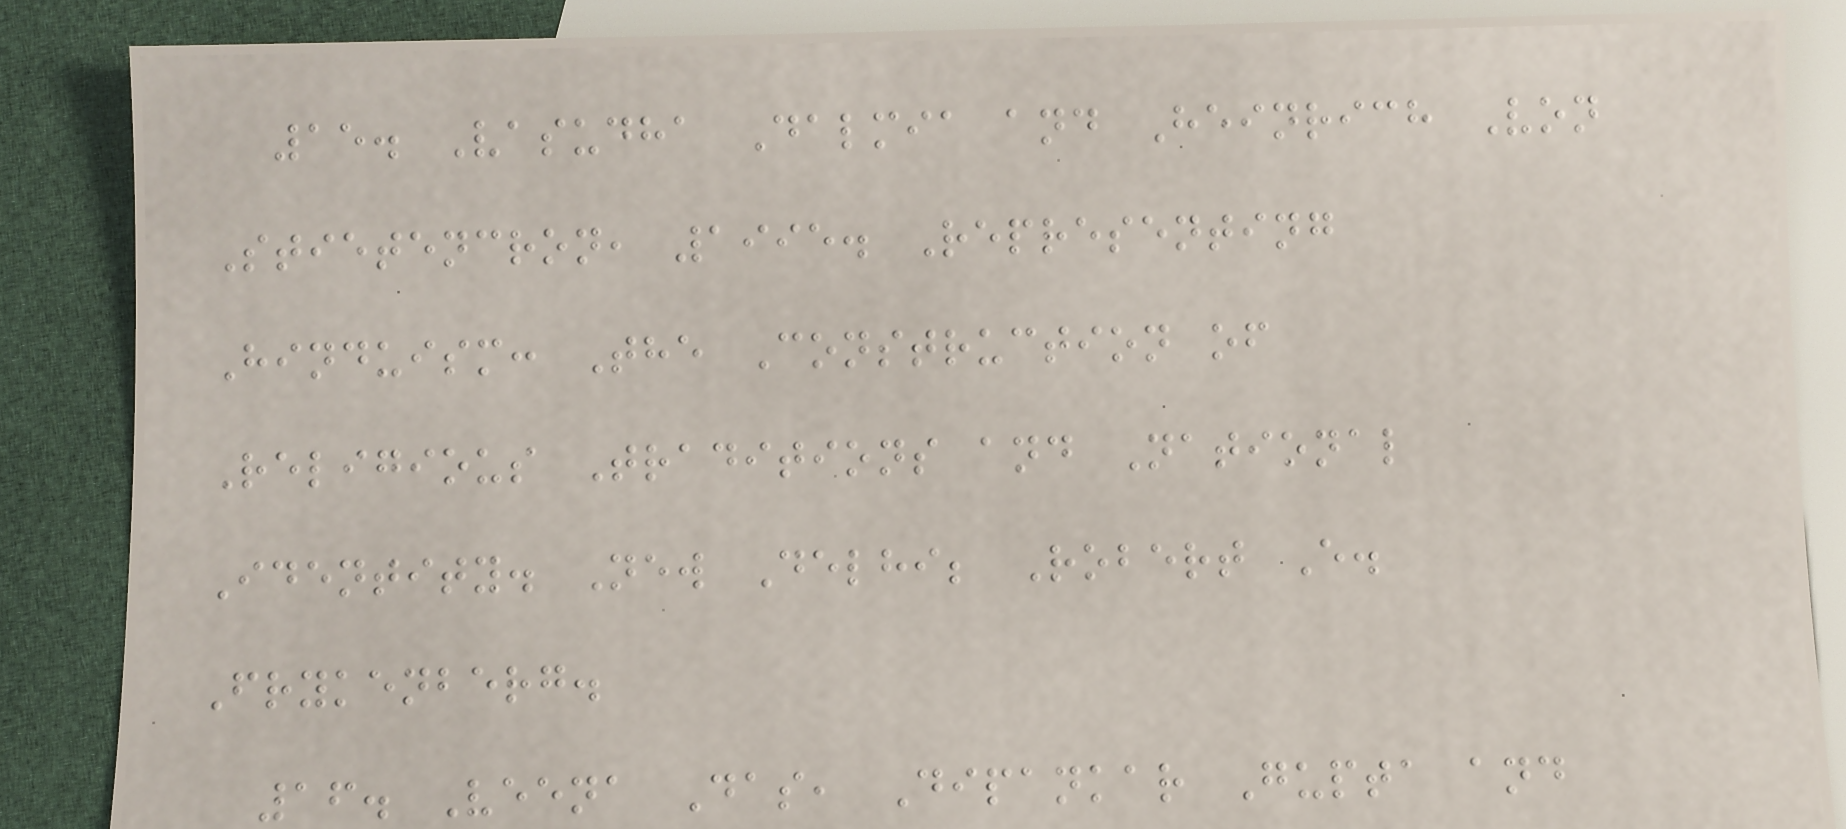15. Vasudha Dalmia and Heinrich Von
Stietencron, 1995. Representing
Hinduism: The Construction of
Religious Traditions and National
Identity. New Delhi; Robert E.
Frykenberg.
16. Veena Das, Dipankar Gupta and
